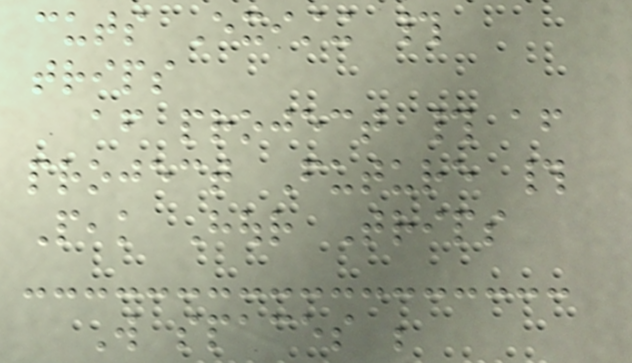cuts Existing #
trips
after project # after
project Future #
Peak Hour Trips
Will spaces be
